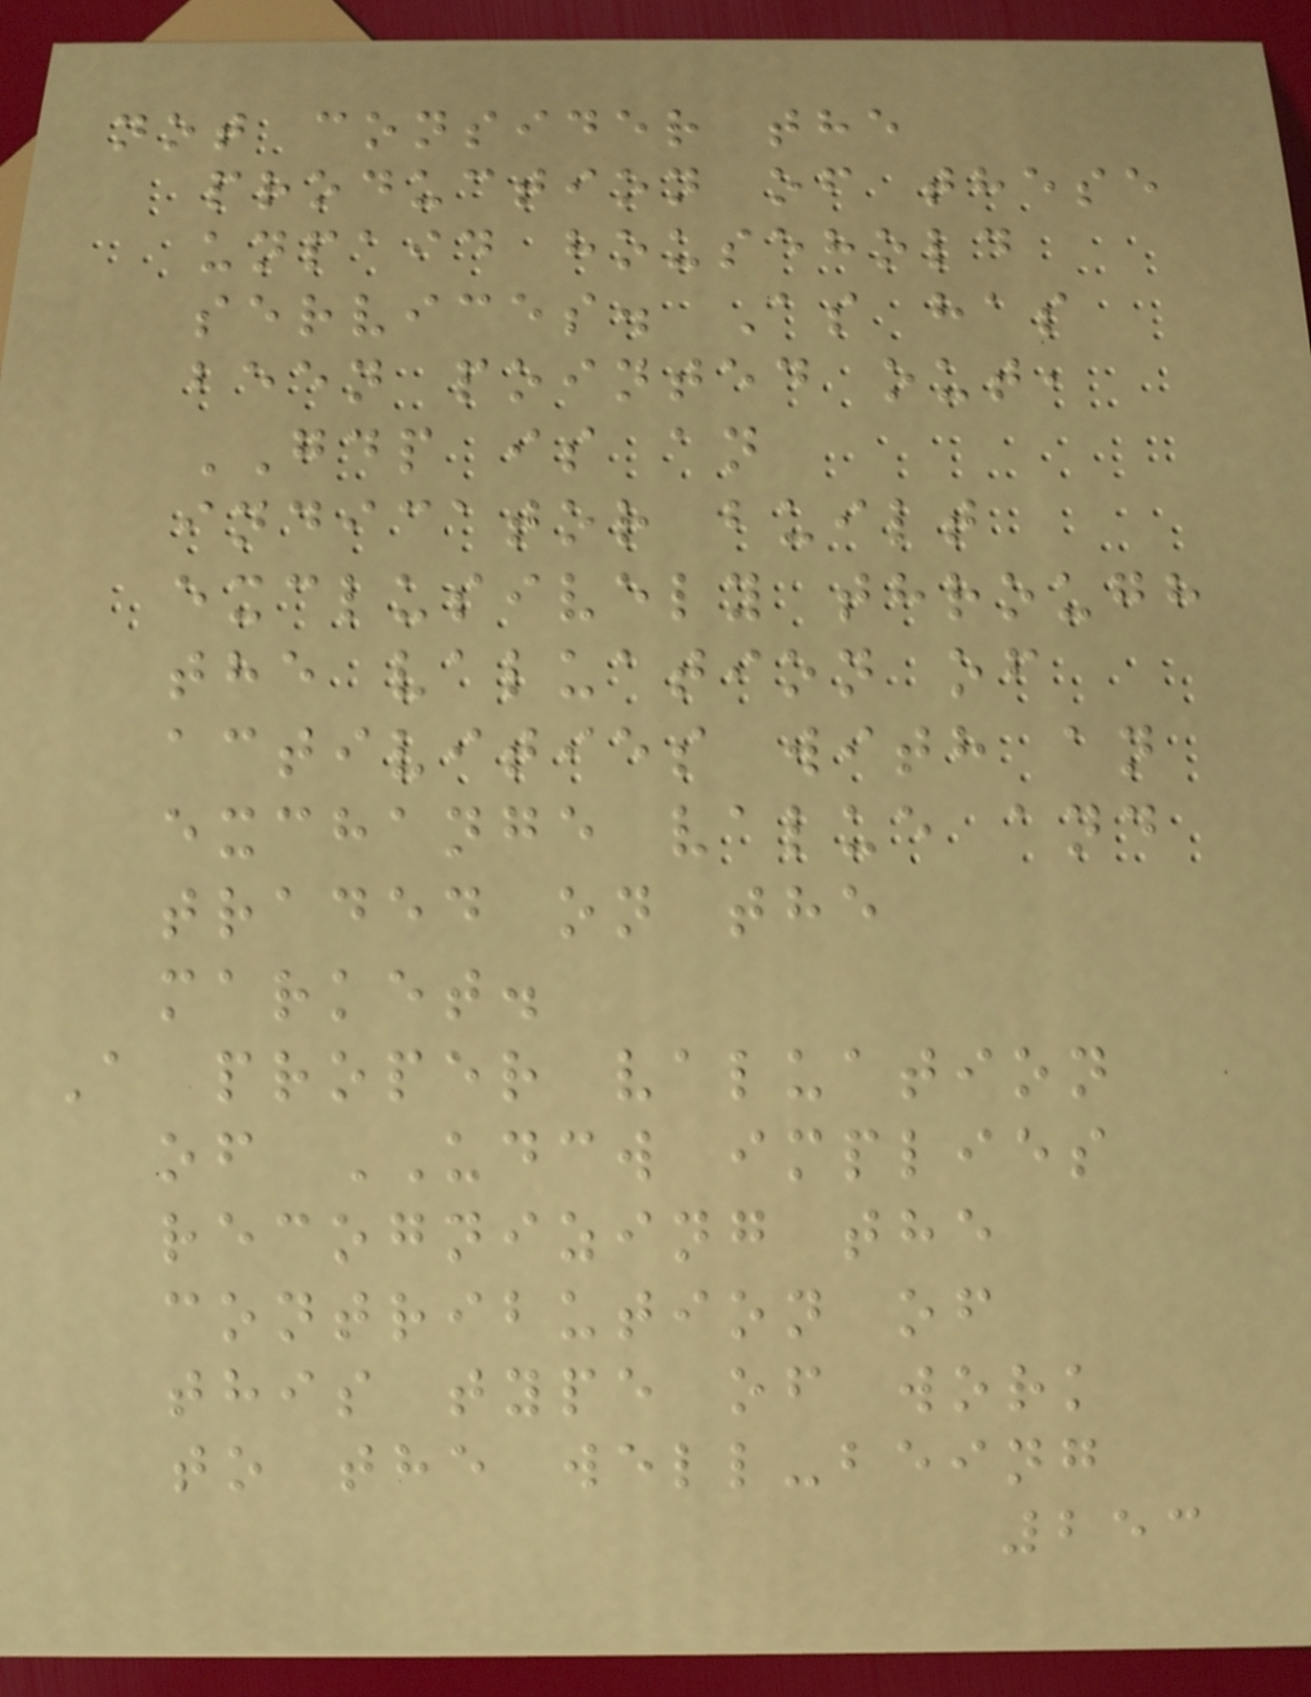not consider the
production of these
unpaid household
services. As has
been pointed out,
GDP is an
indicator built
exclusively through
the valuation of
activities with an
exchange value and
traded on the
market.
A proper valuation
of UDCW implies
recognizing the
contribution of
this type of work
to the well-being
253
